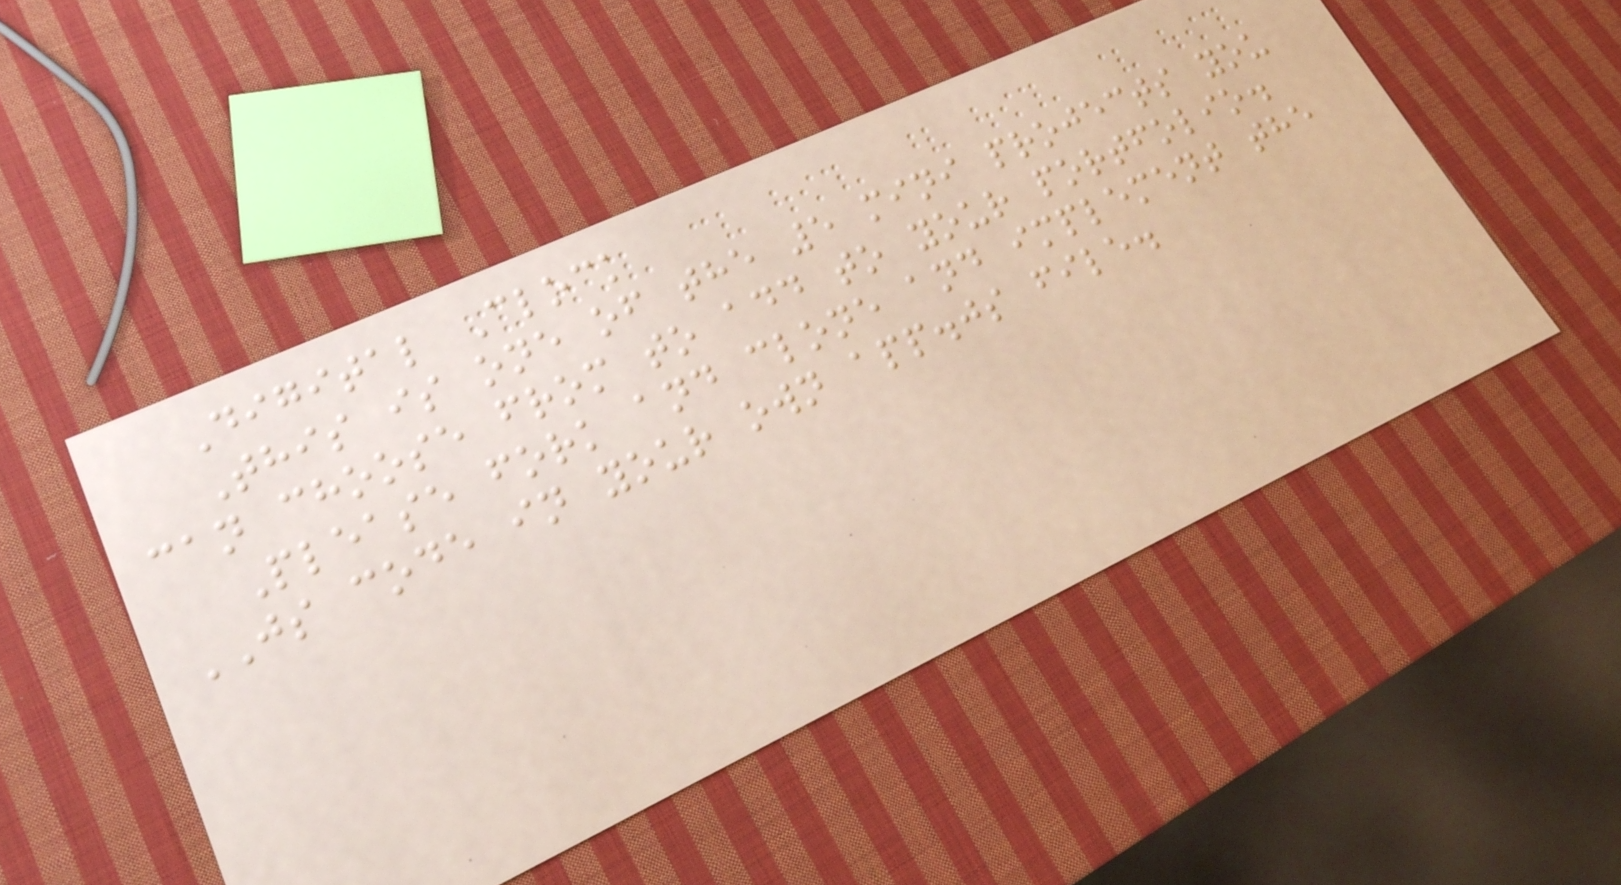Digital Clock
This is one of the 5 mini projects you
can choose from to add to your portfolio.
Please fork and clone and implement the
JS code in your own app.js file.
